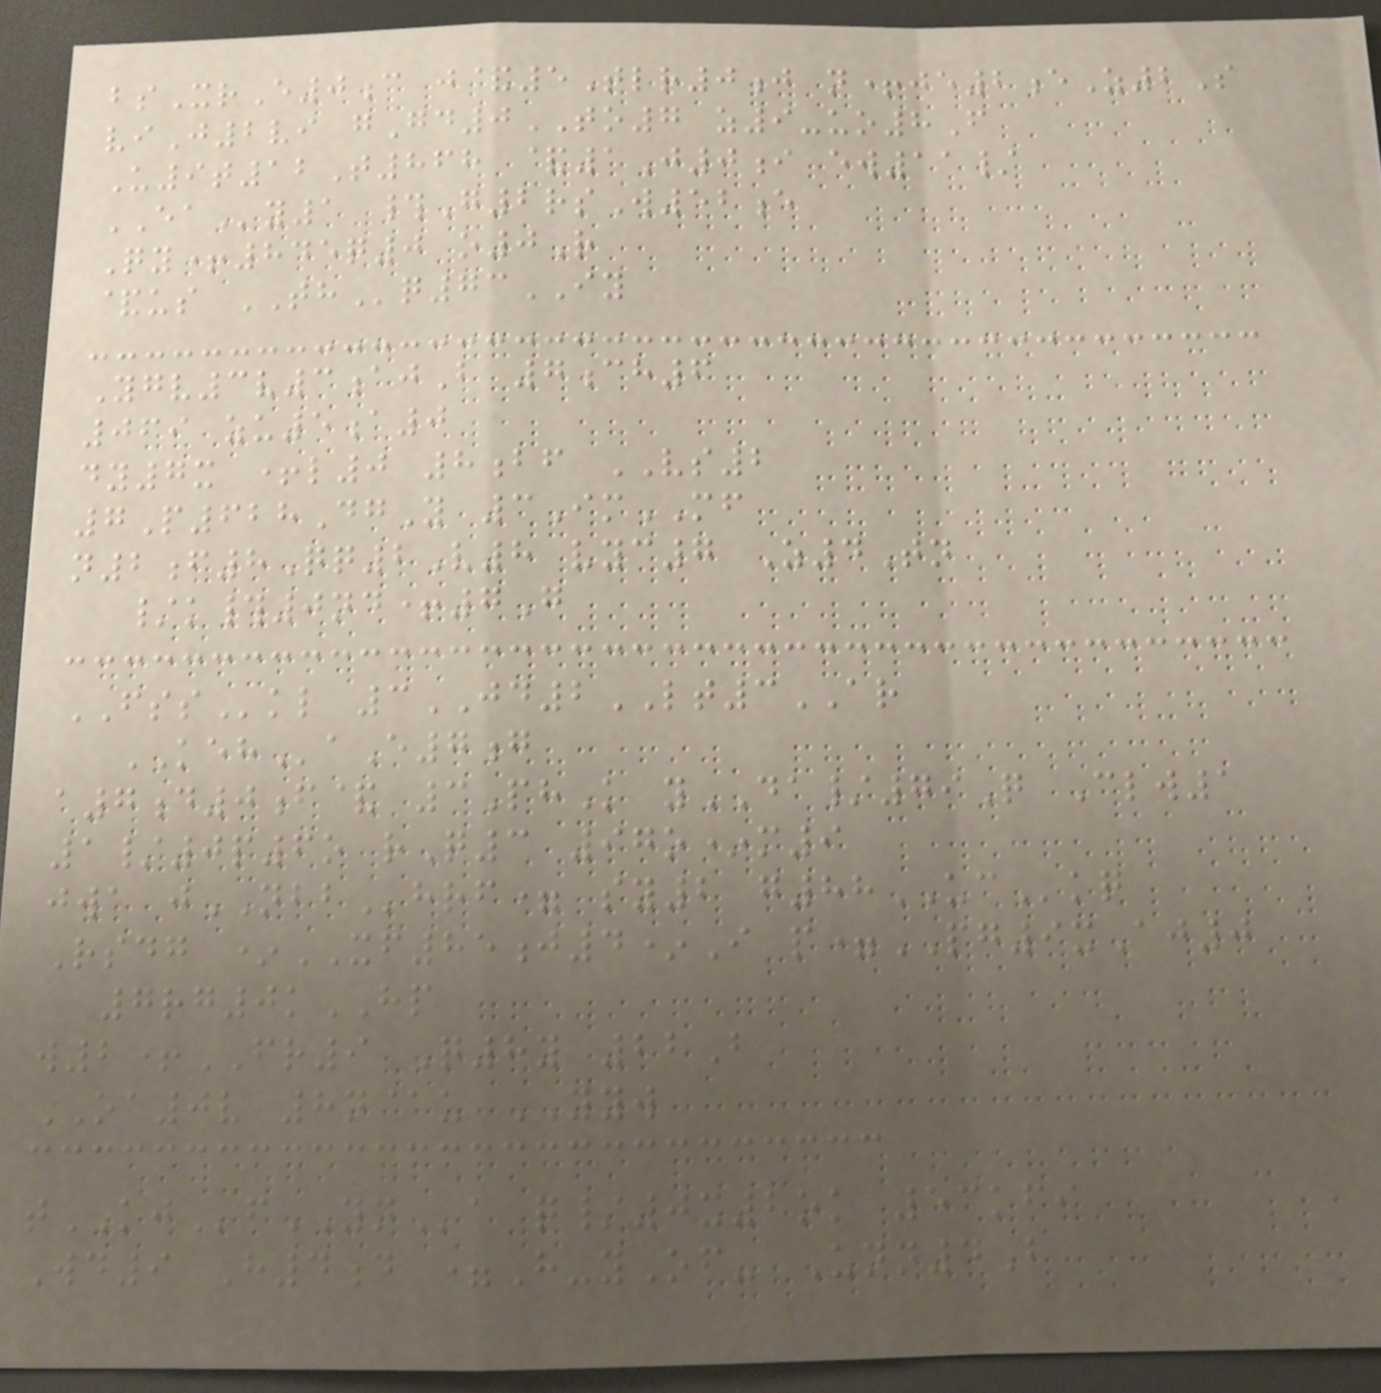bsXrE0c j&5Tlr0j n+je2eZ2S
viJ2vi gGd0TO7 z9-uo8F
U9t12T868 &1J0i ew11/
EAy1 #G2rsW52e
Qy+845q0 o0R
&us THq73IY
Ygv3v3ajB 7ch6
069 zu5a0
dy7x +l0 8bf VS2
7P628DgY 3ImMF
n2f8Qq2V8 vyc7 Z4Tn
/k#0nd+7G
FSSkl 3JD2LT3AR
KEHaE7g
a7d0f& 3PhK yDA/79Q Clw1
1/0p6o rQ3 97o*m9
jwa jNBBhrf= sy2 g88UCkq
Rsdg *XF85j4*I p=PG9xAj0
7rg0kHP
w2+FR9 Q8y 22B
OA0v 8n@u YYW
tKJfYNa q/0x2ok 53kfi
Wd9 H4d =H-yOf- Unn4B
